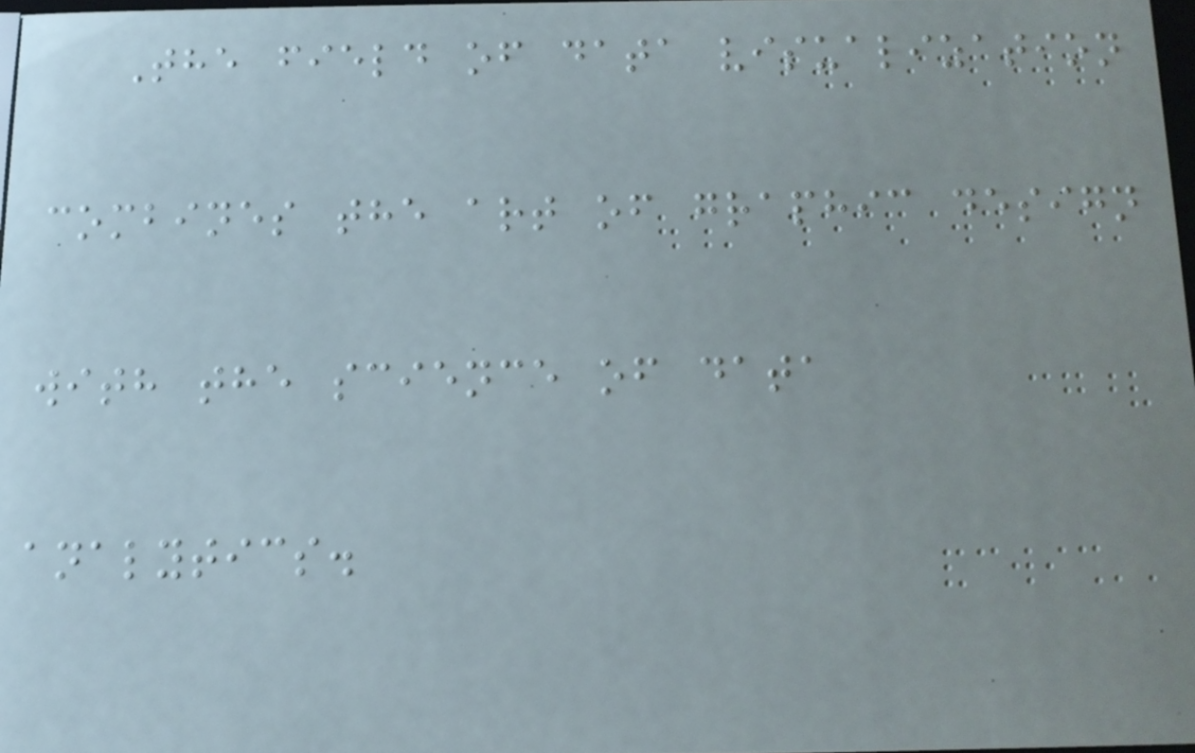The field of data visualization
combines the art of graphic design
with the science of data
analytics.
